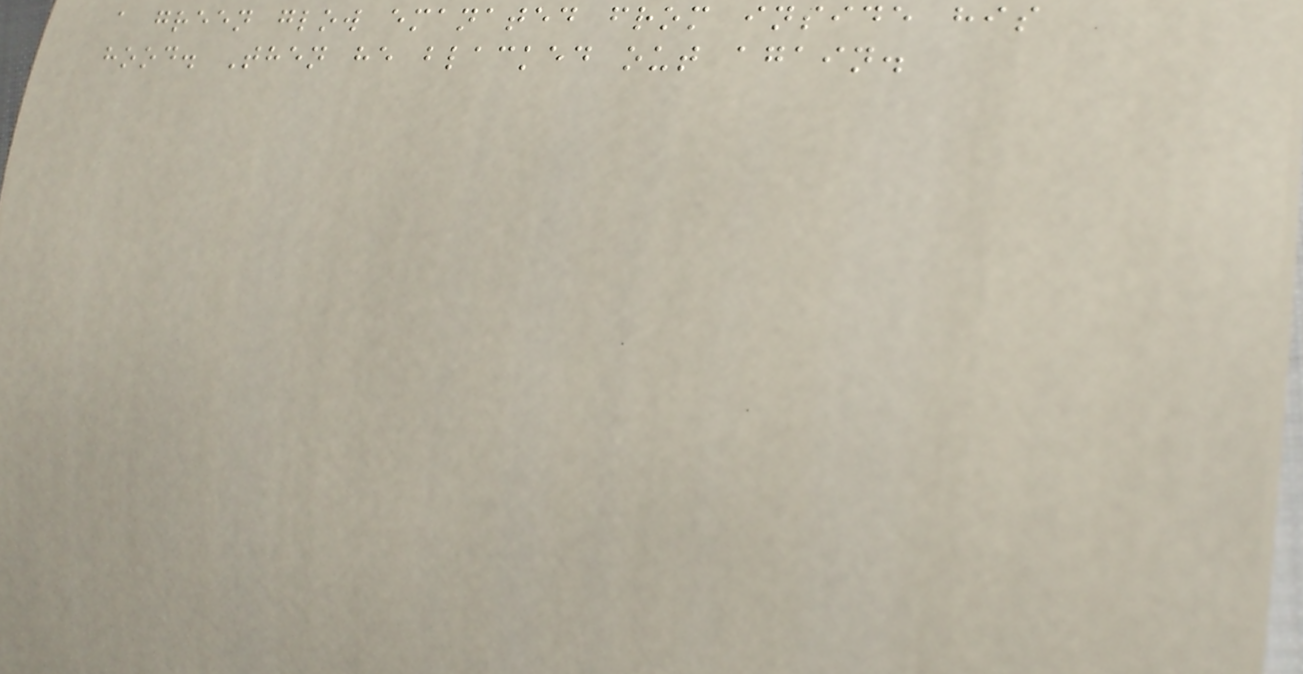a green glow emanated from inside his
hood. Then he blacked out again.
